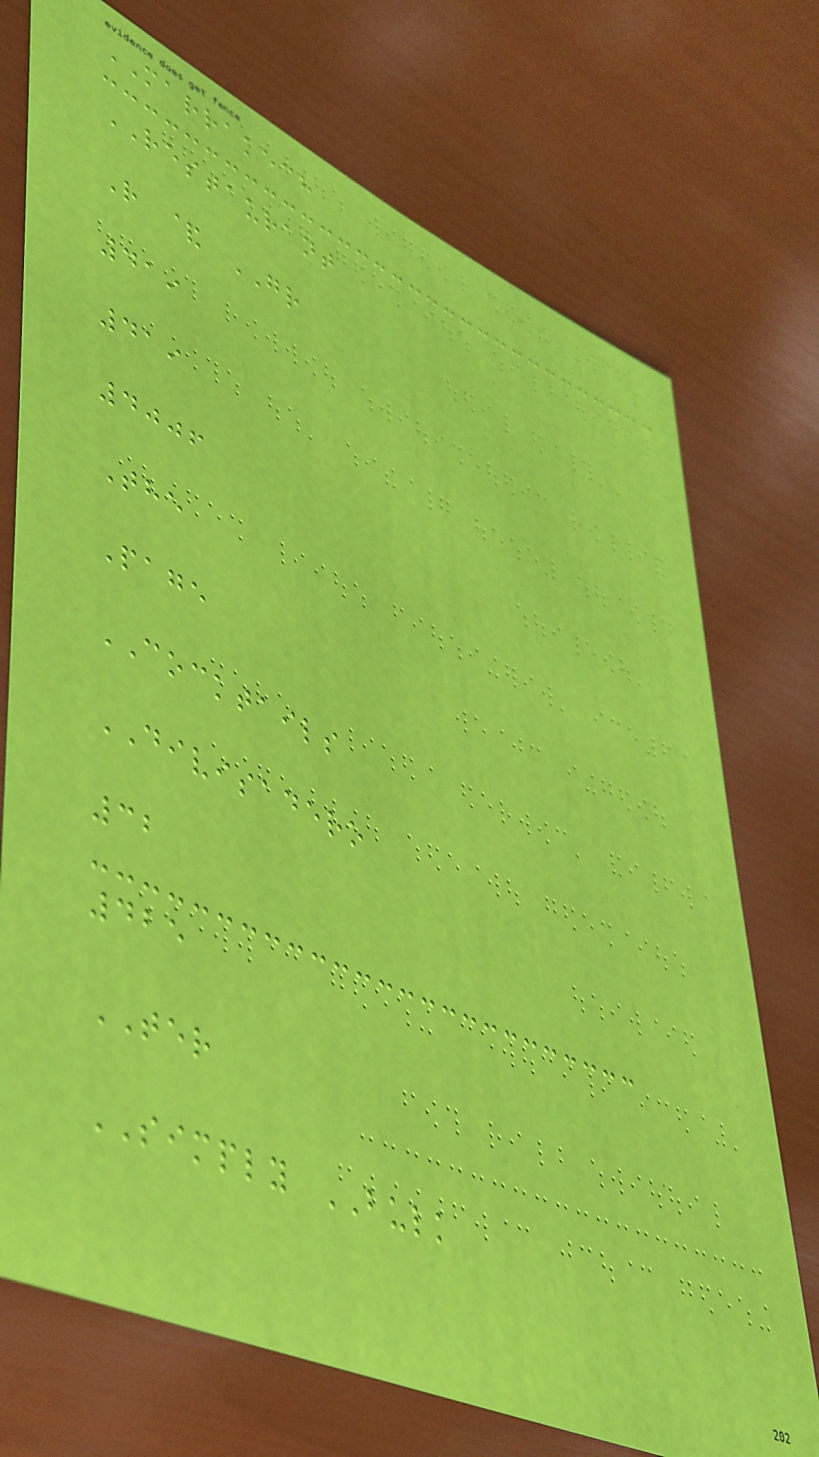MARRAKECH
RESTAURANT
R & GR
419
419
4006
The
Page
COCKTAILS
DIVISADERO
32
425
TER
SIMPLY BULK
